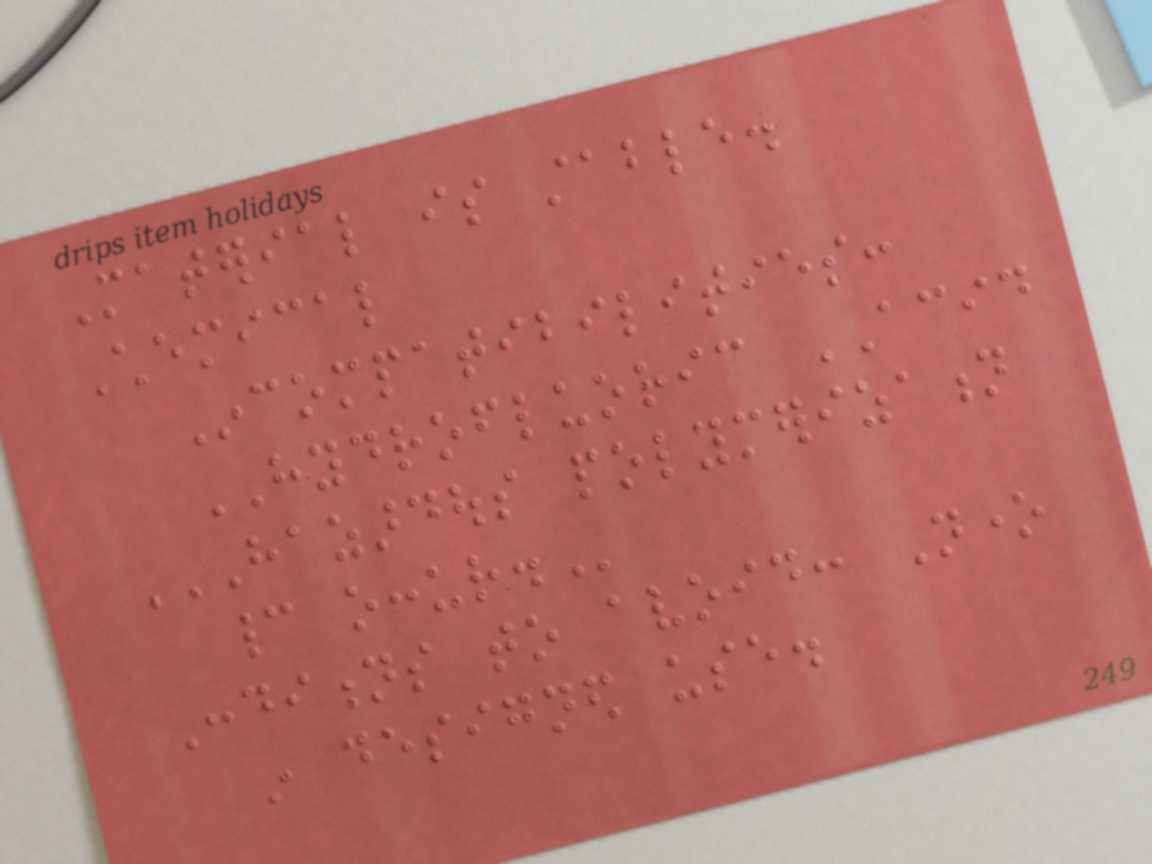Material is stable.
Chemical
Incompatibilities:
HYDROFLUORIC ACID
HAZARDOUS POLYMERIZATION
CANNOT OCCUR.
Conditions to avoid: None
in designed use.
